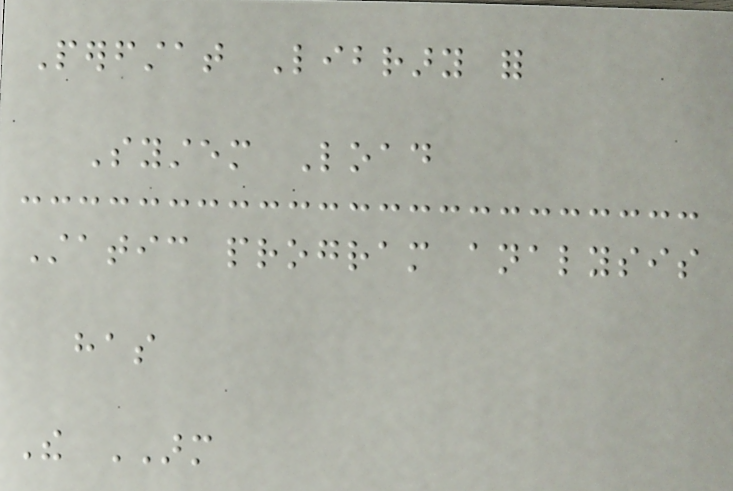Perfstat Library for
System Load
Static program analysis
has
The ARM
